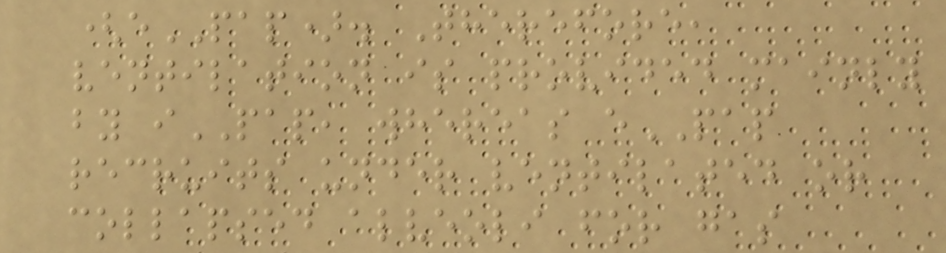(ePAP). Therefore,
ventilation is provided mainly
by iPAP, whereas ePAP
recruits under ventilated or
collapsed alveoli for gas
